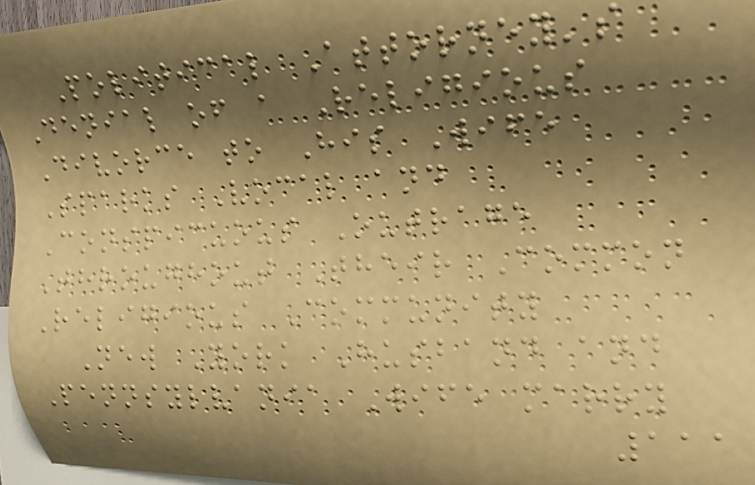Political Attorney's
Denial of a Religious
Divorce to His Wife
Sparks Vocal and
Conspicuous Outrage
Throughout Their Common
Religious Community
New York Husband and
Pennsylvania Wife marry
111
